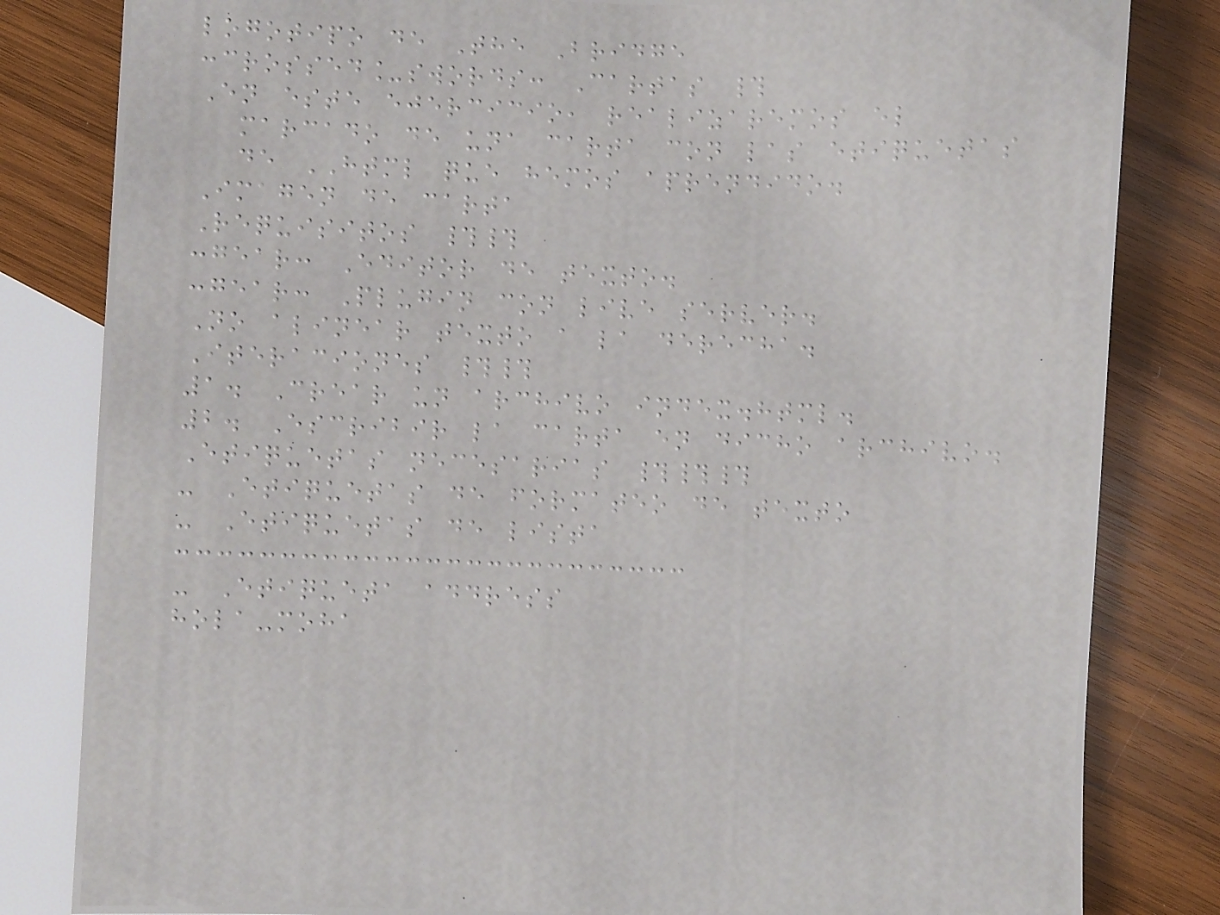logotipo de The Bridge
:crossed_swords: Cartas #
En este ejercicio, realizaremos el
marcado de una carta con las etiquetas
de HTML que hemos aprendido.
Imagen de carta
Requisitos ##
:gear: Editor de texto.
:gear: Plugin con live server.
No alinear texto a la derecha.
Iteraciones ##
1. Crear un archivo index.html.
2. Escribir la carta en dicho archivo.
Etiquetas necesarias ###
- Etiquetas de formateo de texto
- Etiquetas de lista
- Etiqueta address
hola-moha
